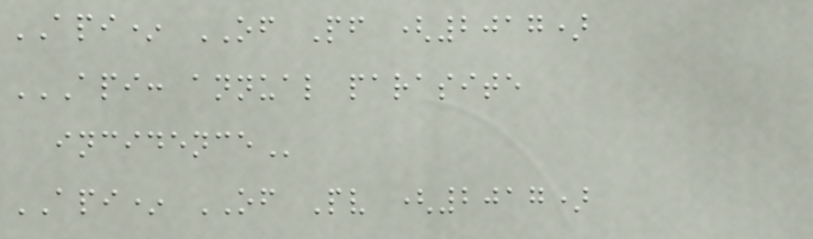API* OF Pf (2017)
API: ANNUAL PARASITE
INCIDENCE
API* OF Pv (2017)
